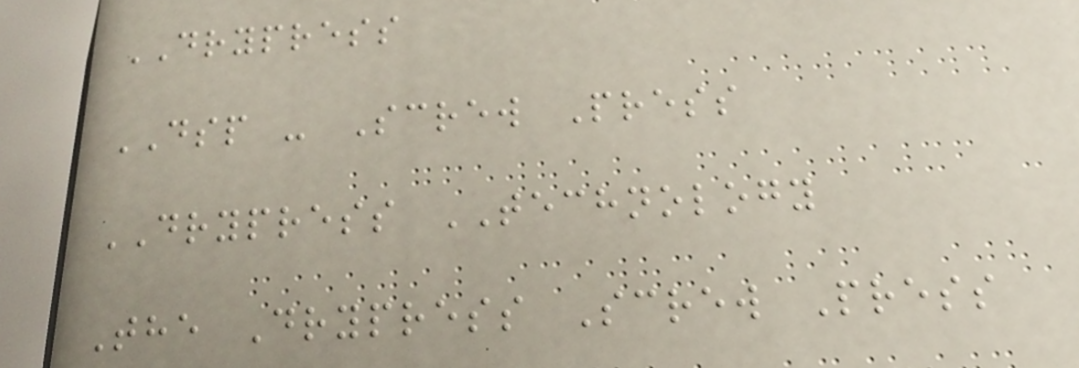DRYPRESS
DSP - Screw Press
DRYPRESS TECHNOLOGY
The Drypress Screw Press
